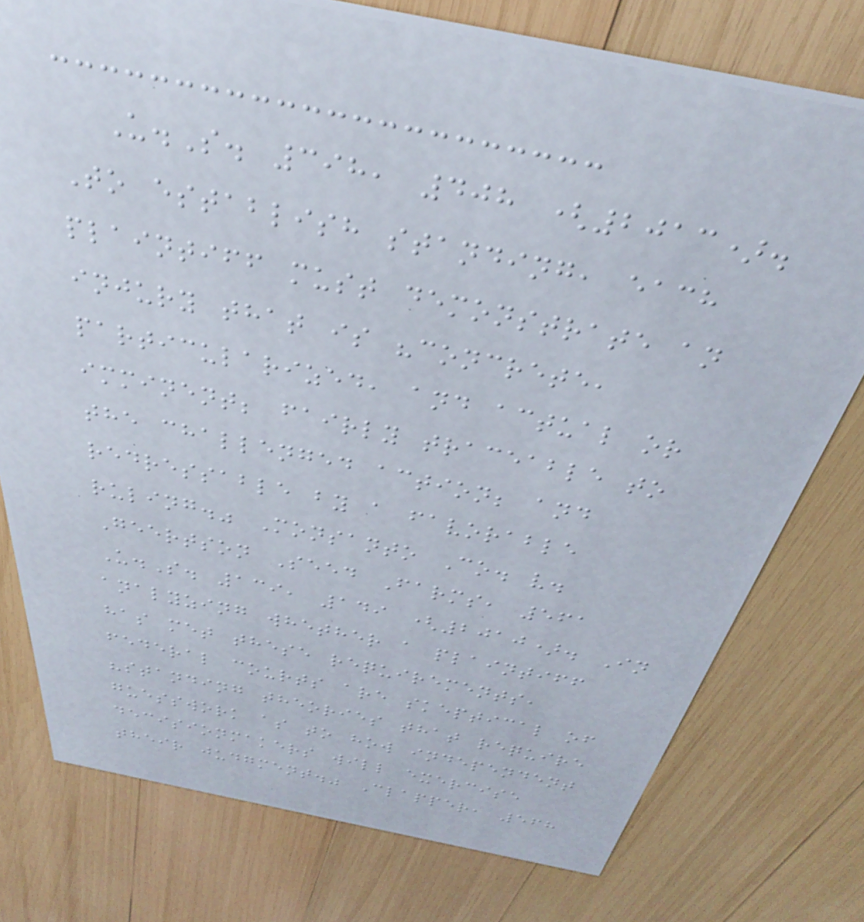U.S. 398, 408 (2013).
To establish standing, each
plaintiff must demonstrate an
injury that is "concrete,
particularized, and actual or
imminent; fairly traceable to
the challenged action; and
redressable by a favorable
ruling." Monsanto Co. v.
Geertson Seed Farms, 561
U.S. 139, 149 (2010). In
analyzing whether a plaintiff
has met these requirements,
federal courts are skeptical of
"standing theories that require
guesswork as to how independent
decisionmakers will exercise
their judgment." Clapper, 568
